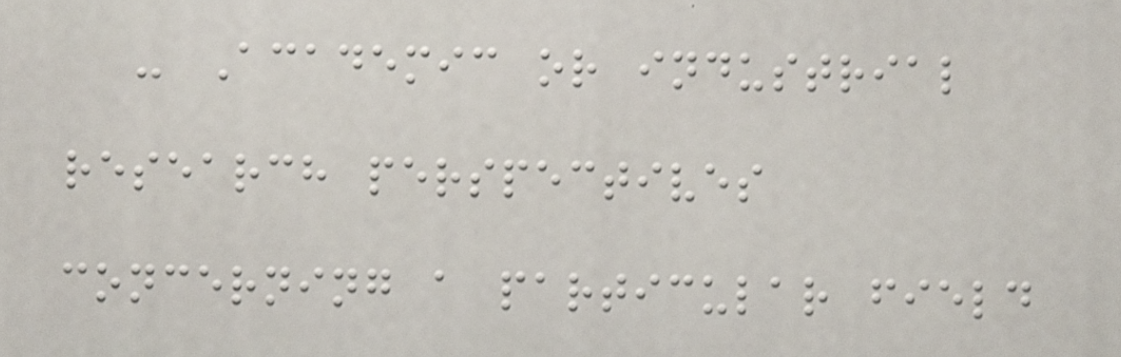- Academic or industrial
research perspectives
concerning a particular field
